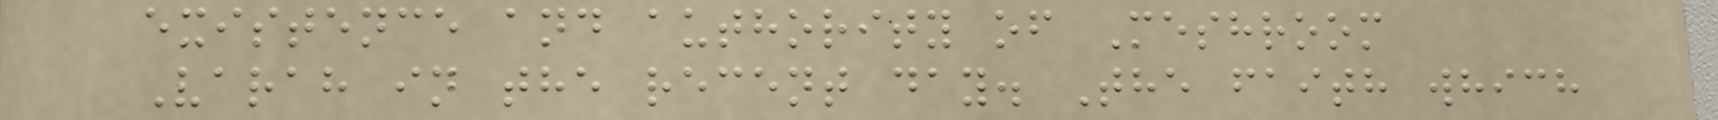existence and authority of Meshroom
Varah in the recent day. The faith which
